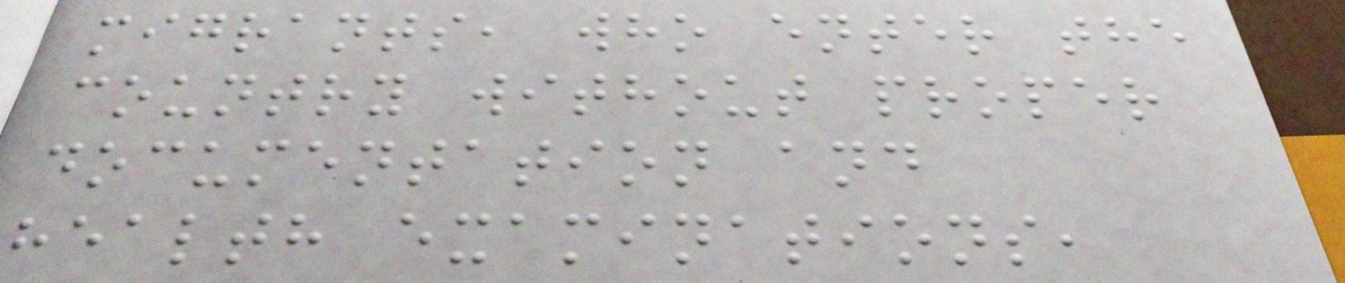migrants, who enter the
country without proper
documentation and
health examinations,
